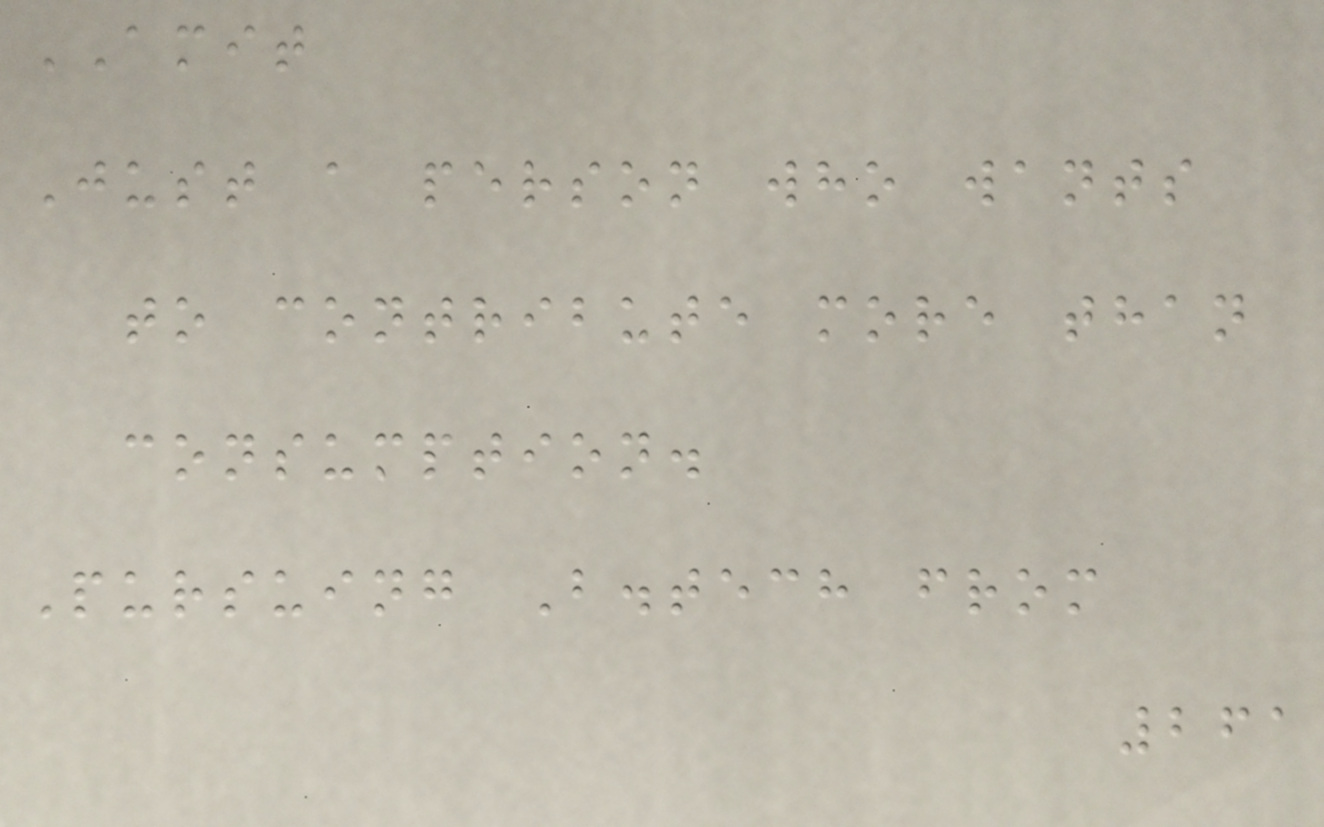AMIT
Just a person who wants
to contribute more than
consumption.
Pursuing B.tech from
261
